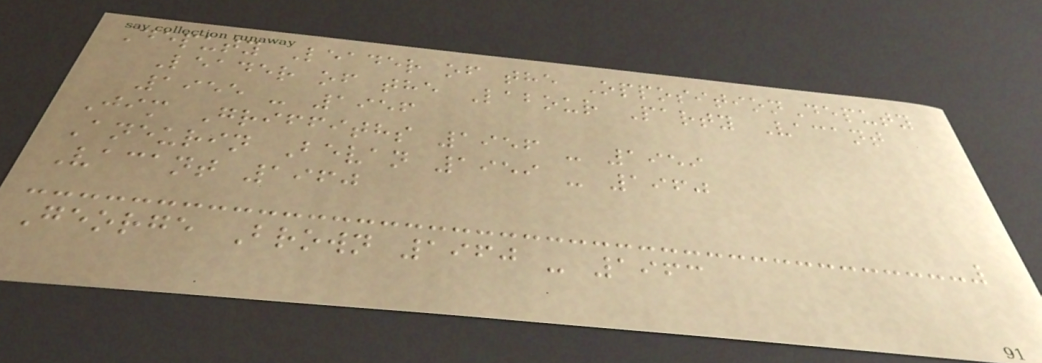Deputy Leader of the OppositionDeputy
Leader of the Labour Party Vacant
1955 - 1956
Jim Griffiths 1956 - 1959
Aneurin Bevan 1959 - 1960
Vacant 1960
George Brown 1960 - 1963
